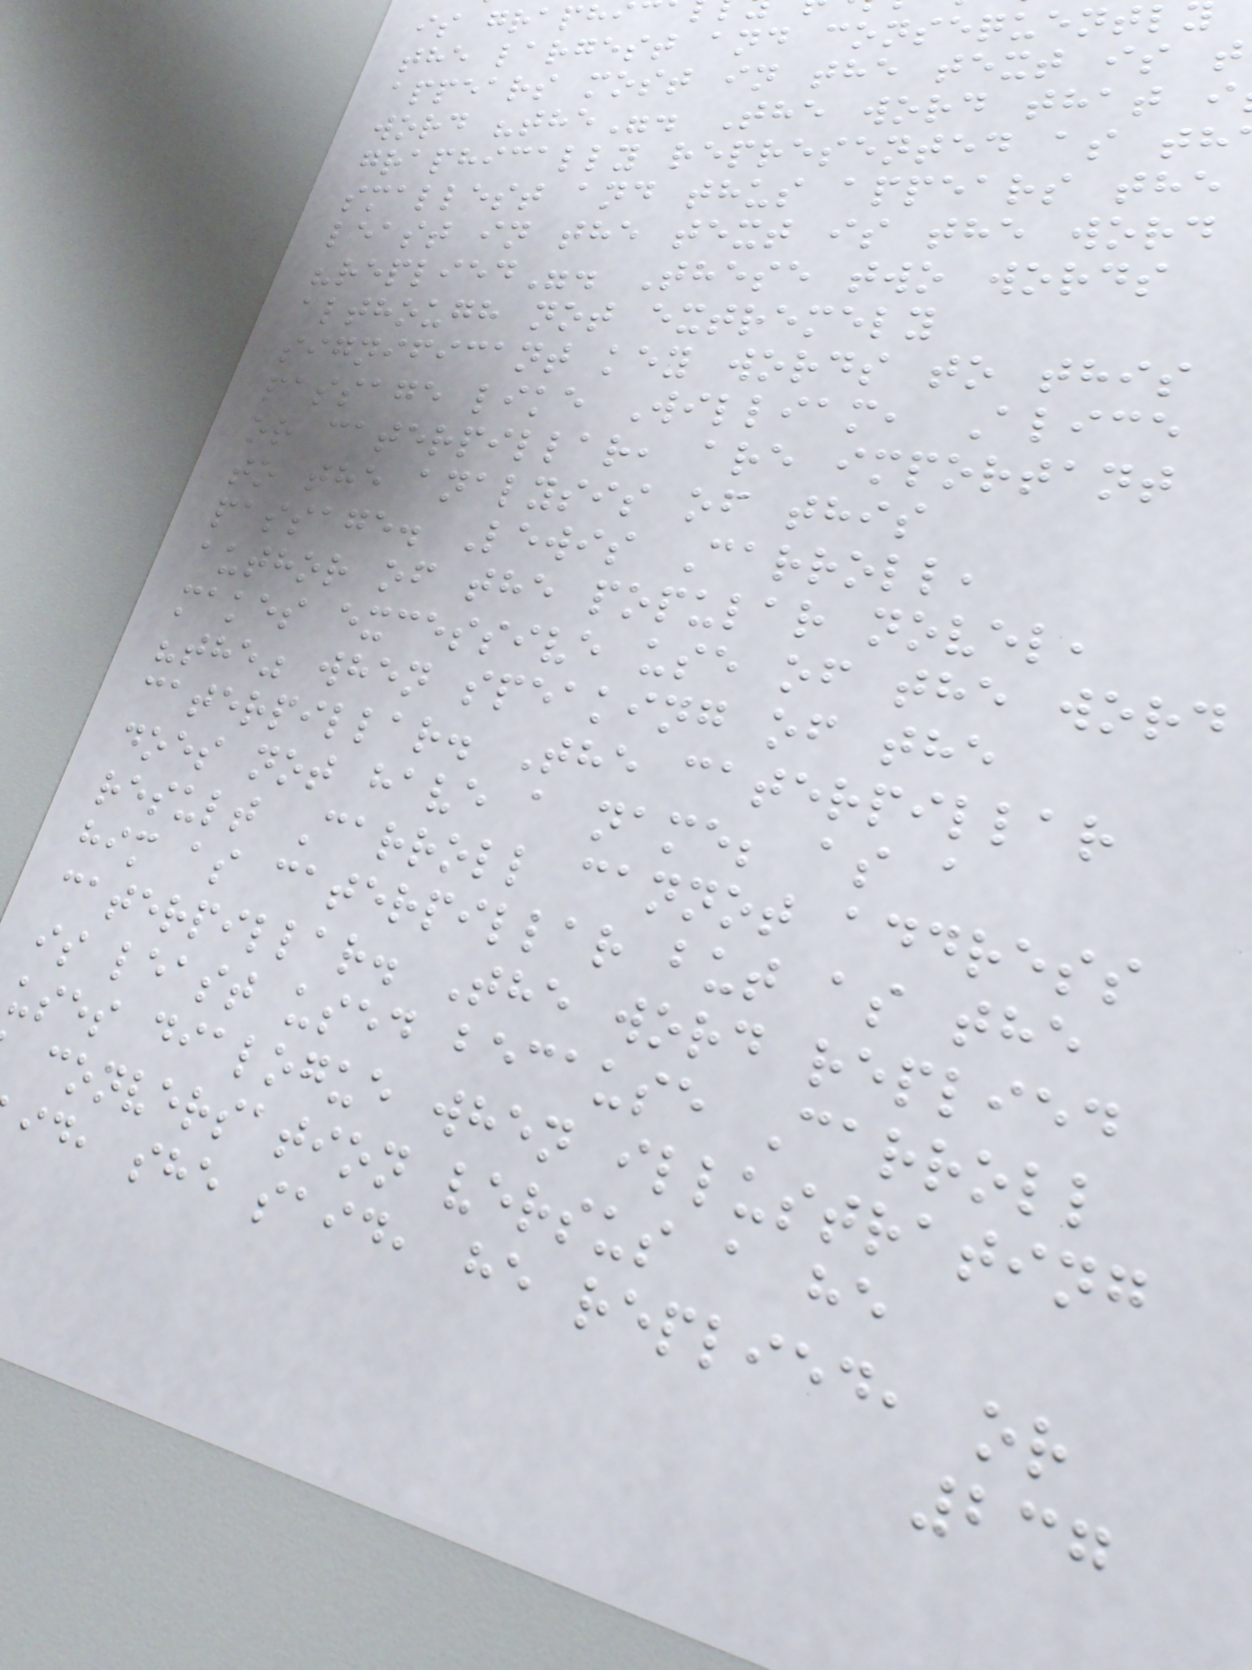is graphi
the largest and consequentl
appears most in the text is t
word "the". The word that i
graphically represented as th
smallest and thus appears the
least in the text is the word
"replied". These two words
although not extremely
significant key words to this
passage like William, Alice
or caterpillar, are important
to the analysis of this
passage. Lewis Carroll,
author of the popular novel,
makes excessive use of the word
"the" when speaking of the
caterpillar. The caterpillar
does not have a name; as a
result Carroll cannot address
him as caterpillar but as the
caterpillar. The word replied
is least used because Carroll
uses dialogue when illustrating
conversation versus a he
id, she said, he replied, or
237
